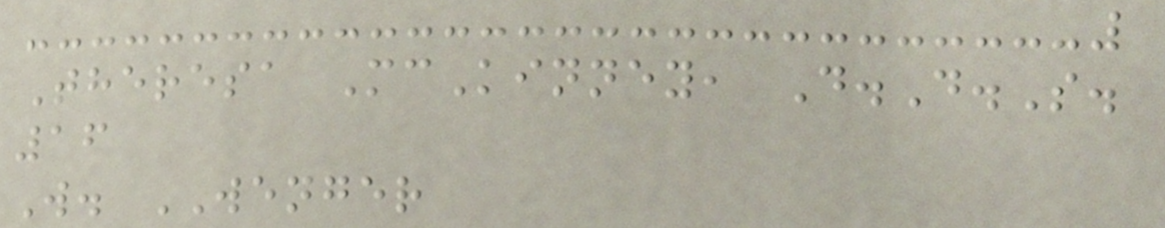Theresa McKinney, D.D.S.
16
W. WENGER
